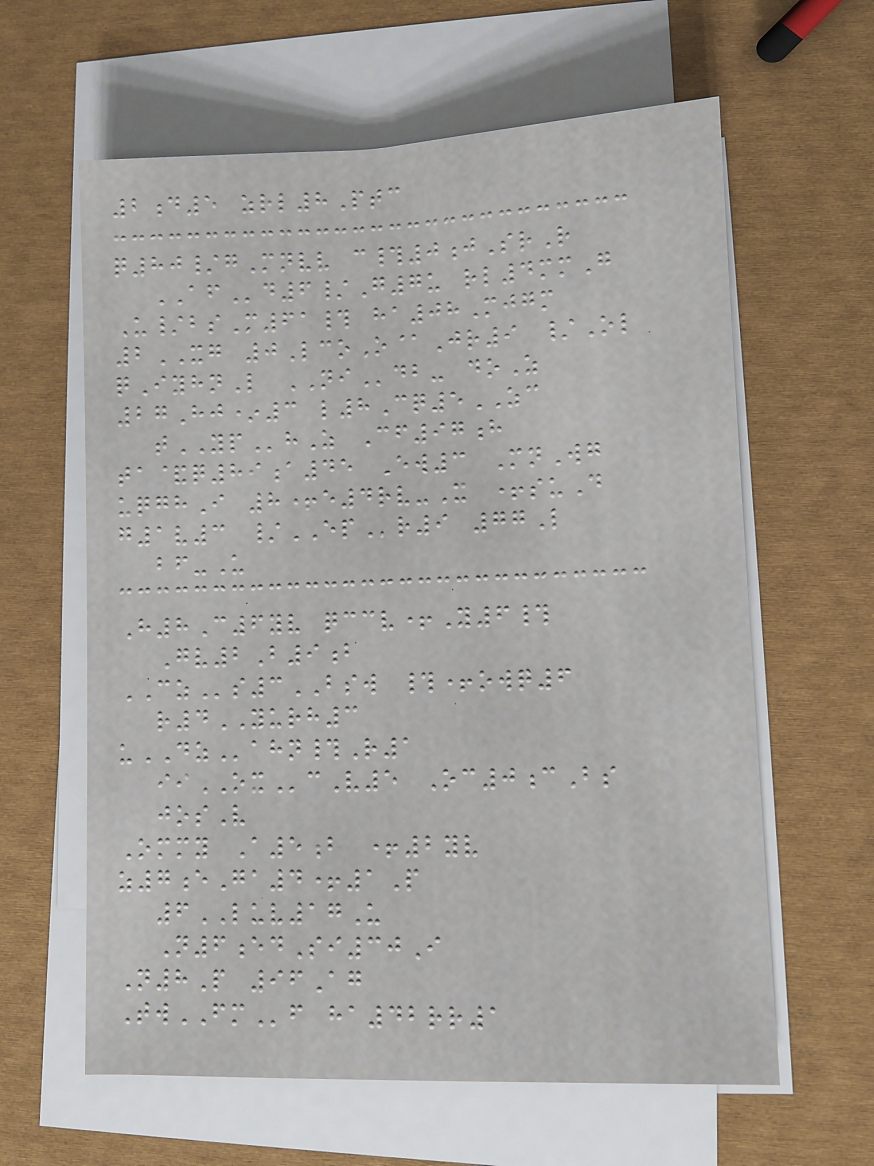2d5 zrl8Ptc
q80/gMnvv c#0jSrR
AFd6/G7u rl4mmG
U/bsM61# ha08Mjgm
2XG 0LcoO@Jr9 /Ol
qIyhnL NIdb- doZ
27Hj*3 l8Cq5ZC
tYPhZ Cf97h
ta&q89a45 Ew3 MnWg
uqghI 8+e4rv-X +suD
g1v3 /EPr9 77L
bf-U
H8C6yv qccv+Y6#
Gv2B9b
CZs3BSW #+owq6
r4YURH3
uDZahn#R1
iiOXcV5 Oc0cBs
josV
Ommy A5b +2yv
z7eGa4+1P
6LUV17U
N6edSi30I
N8P 96Ag
TwFMf ha42rr1
